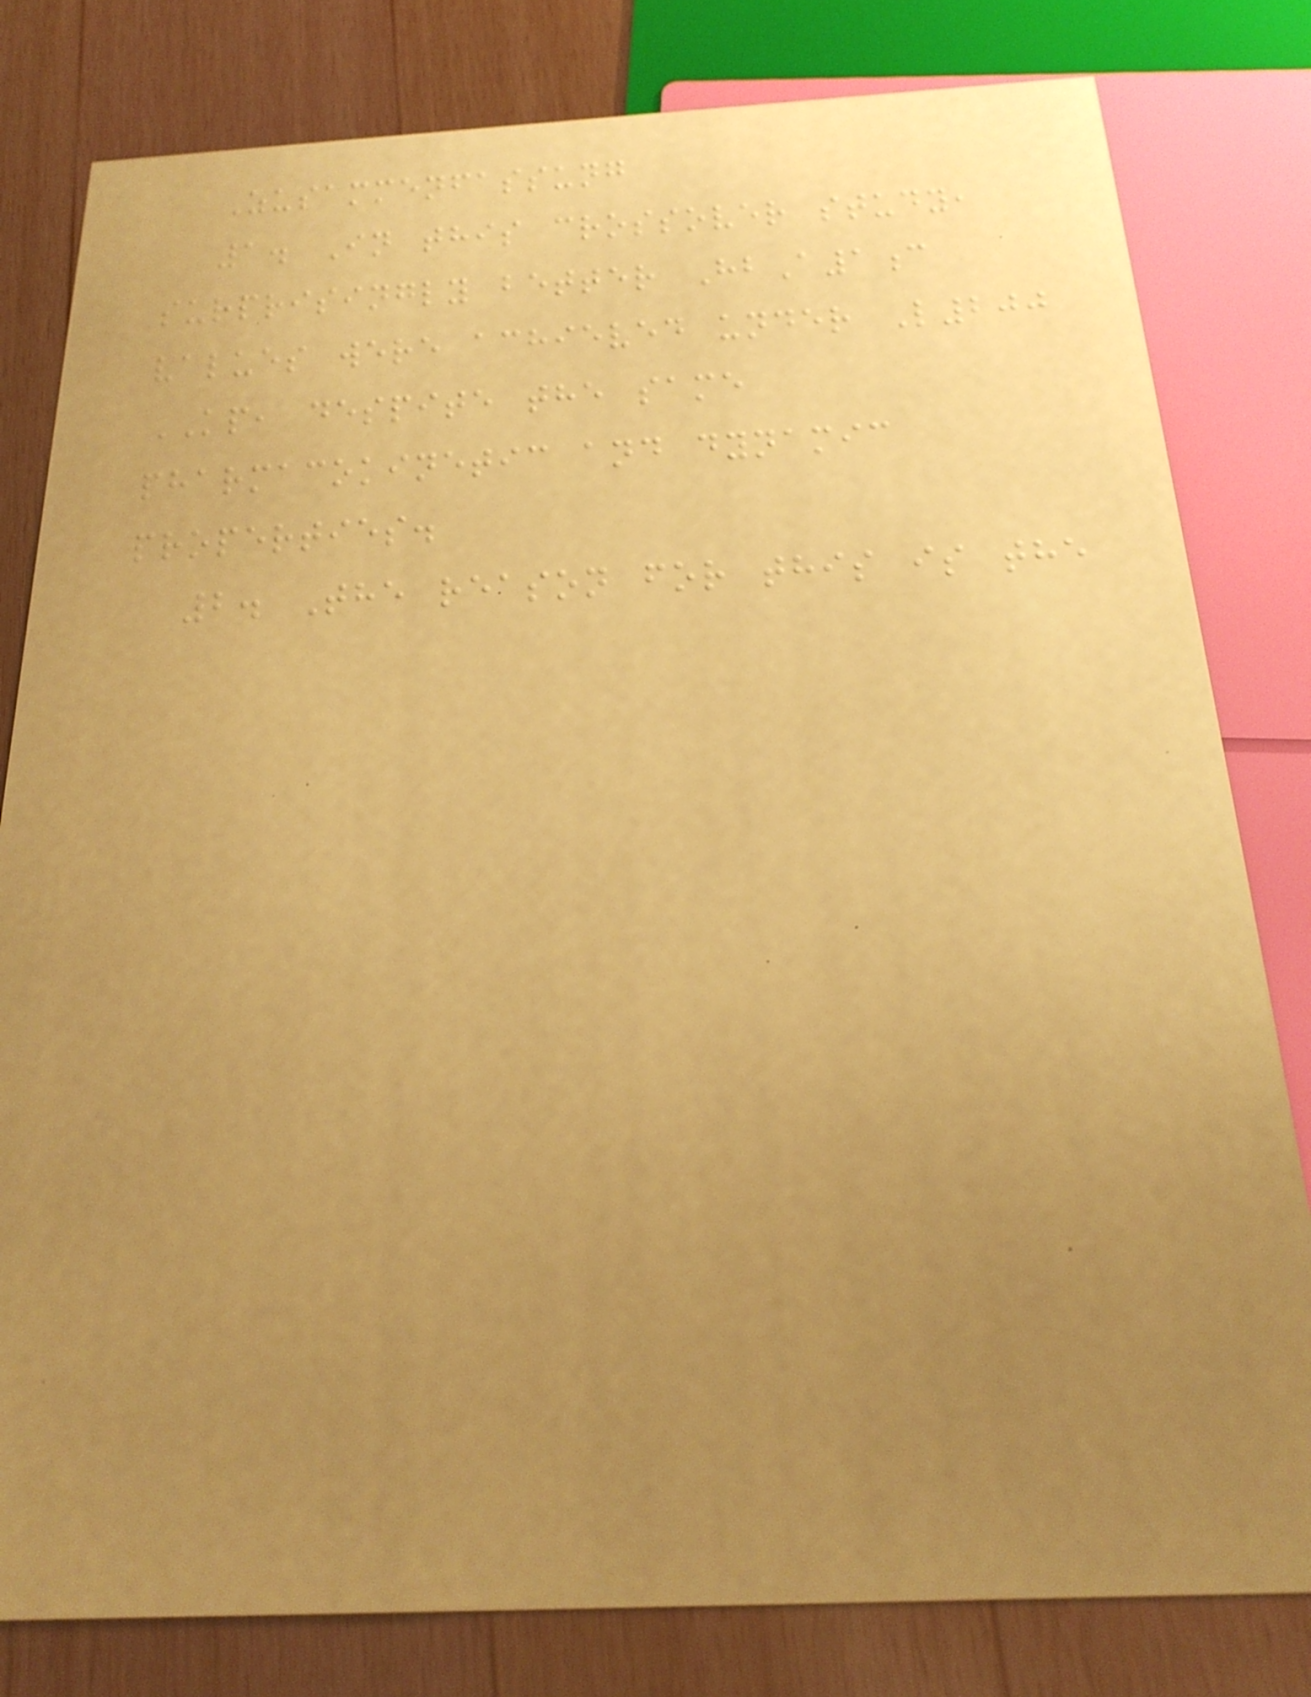Zusammenfassung
1. In this crossover study,
surprisingly better HbA1c
values were achieved under L200
KP, despite the same
pharmacokinetic and dynamic
properties.
2. The reason for this is the
